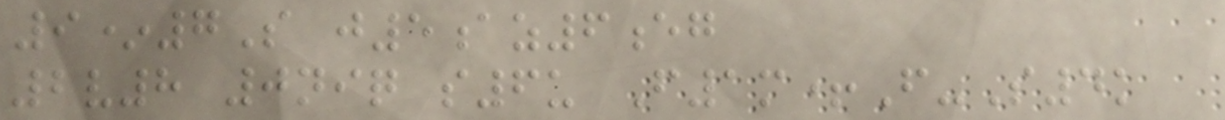9*7S j5az6eg
2v8 0niq s6u F1m+F-S4k
